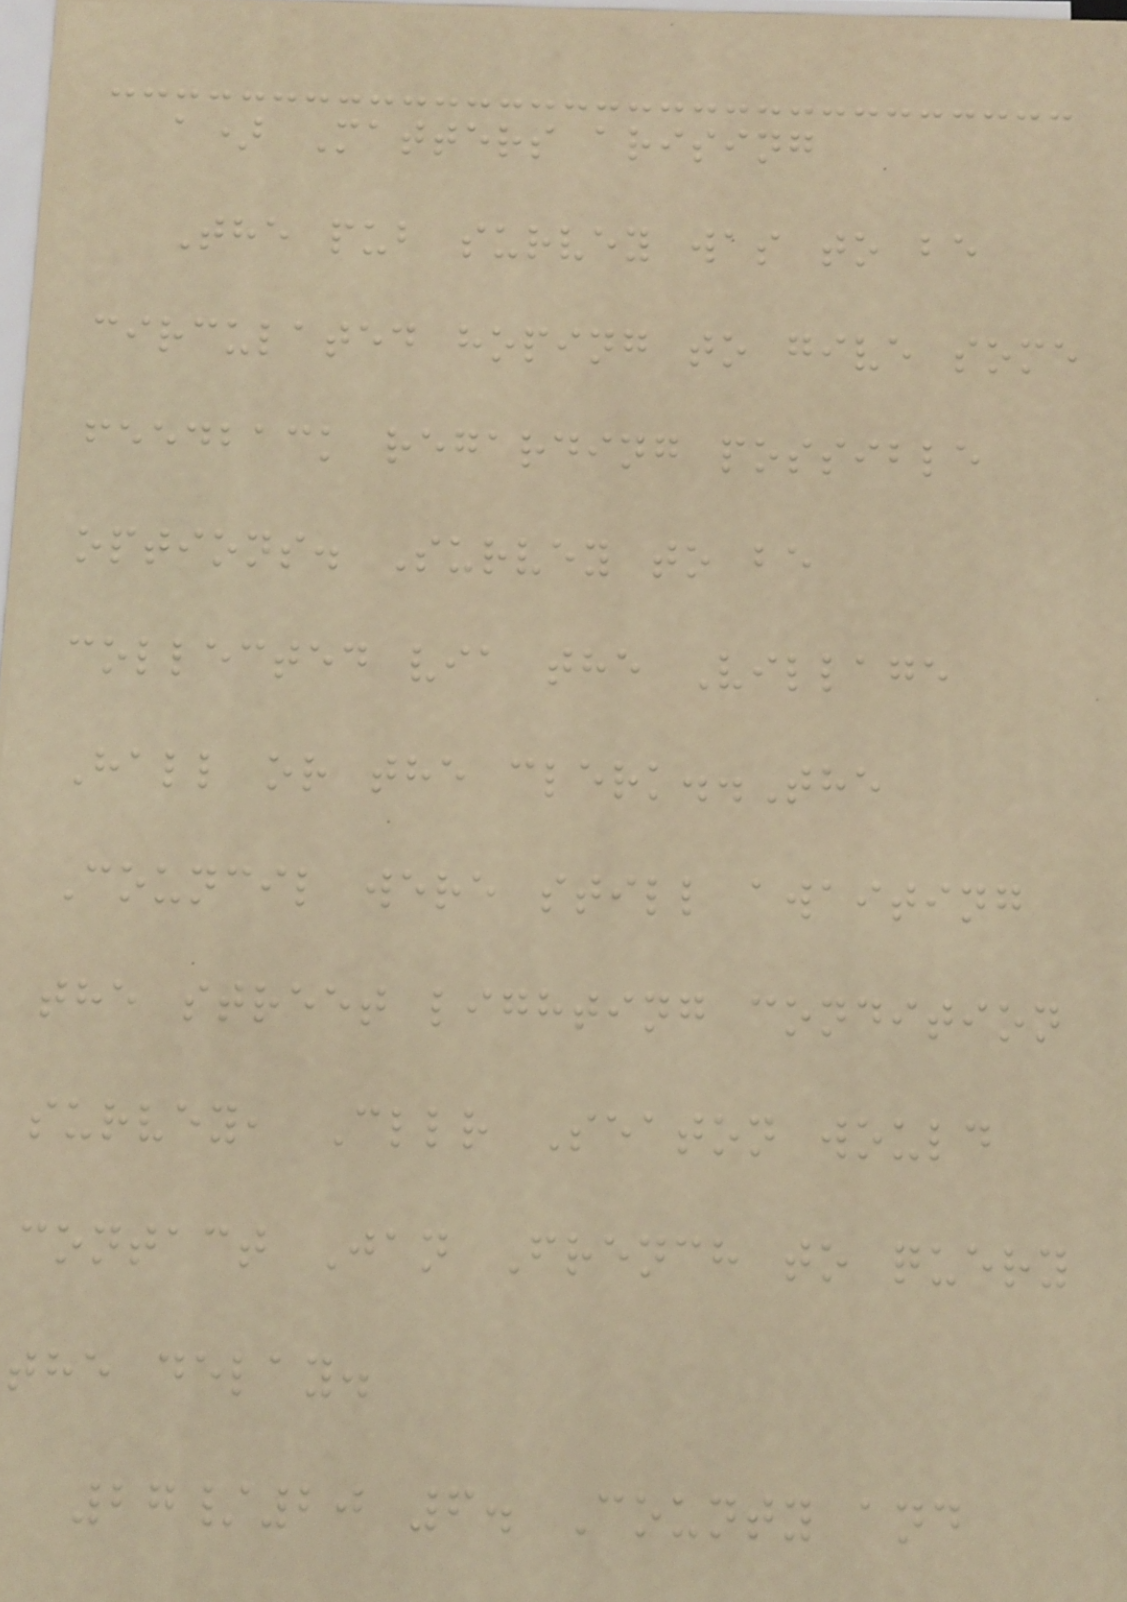a) Matters arising
The pub survey was to be
circulated hoping to give some
feedback regarding possible
options. Survey to be
collected via the Village
Hall or the clerk..The
Council were still awaiting
the street lighting condition
survey, Cllr Seaton would
contact Jan French to query
the delay.
27/20 6. County and
